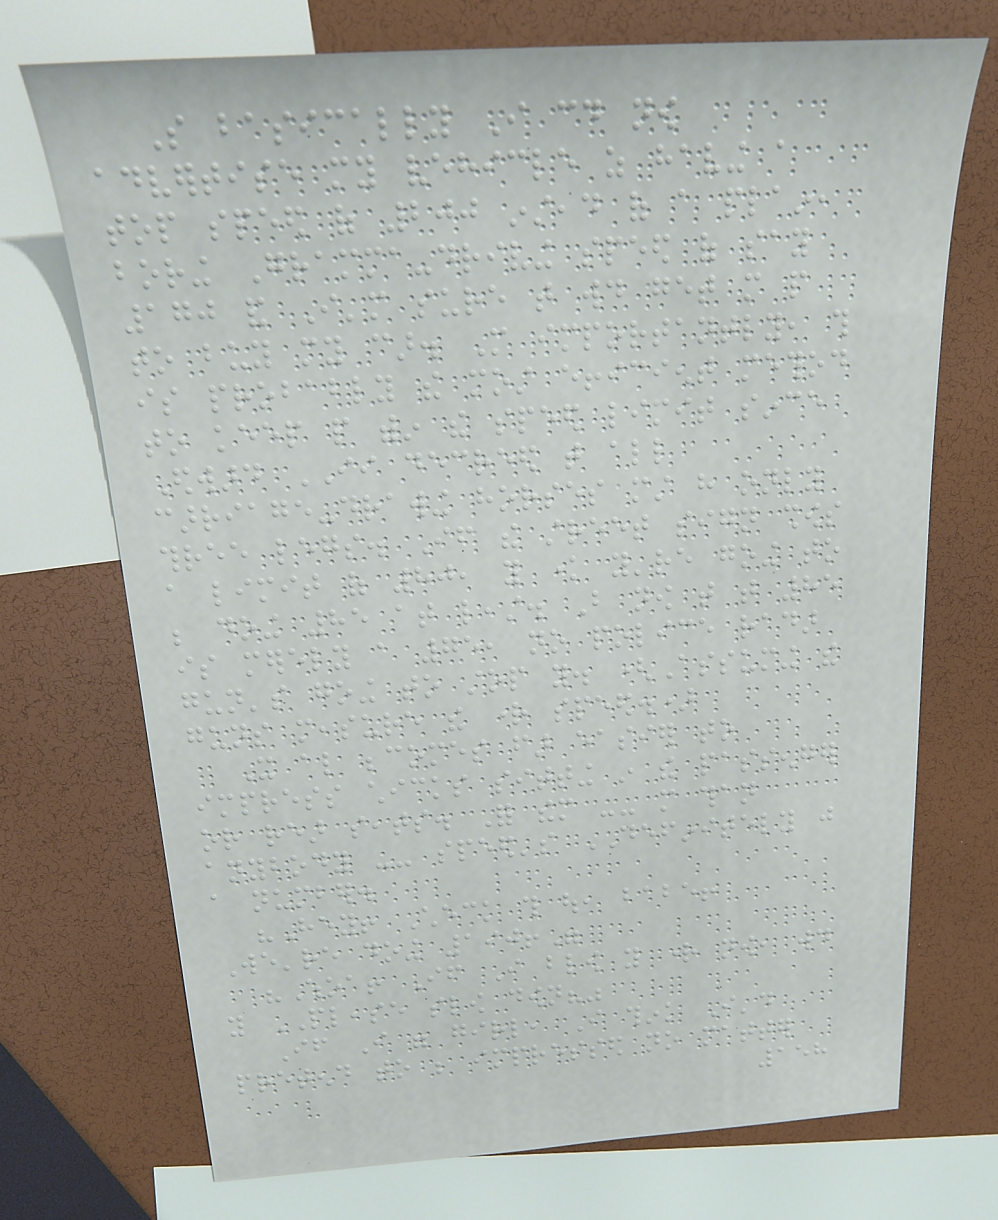So basically I could now
advertise my vehicle as having a
top speed of 200 instead of a plain,
boring Gramma-driving speed of say
170 and I'm sure that would get more people
to buy my car. More importantly, this
is probably the most efficient method
to keep people within the speed limit since
Edward II decreed that all
carriage-drawing horses must have only
three legs. If the street sign shows
a limit of 80, you know you're going to
be doing 85 at least. But now that that 85
is merely a 75, no police radar
gun's going to stop you. (Assuming the
guns measure the right speed.)
It also becomes far easier to
impress chicks sitting in the passenger
or rear seats. For them -- more than
anybody -- speed's DEFINITELY just
a number.
"Hey! Check this out, babe!
We're doing 190!"
"Whoa! If I blow you right now, would
you PLEASE slow down?"
If I were girl, I think I'd
pretend to be impressed no matter
158
